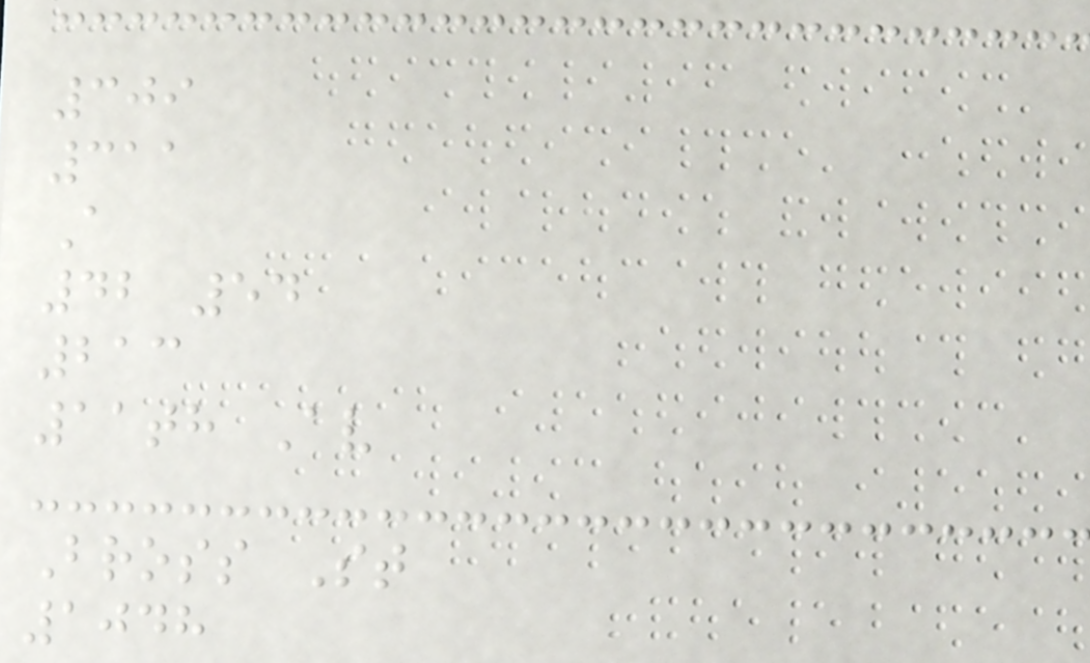309
311
A
42 54
213
11th Av
Bross St
1048
